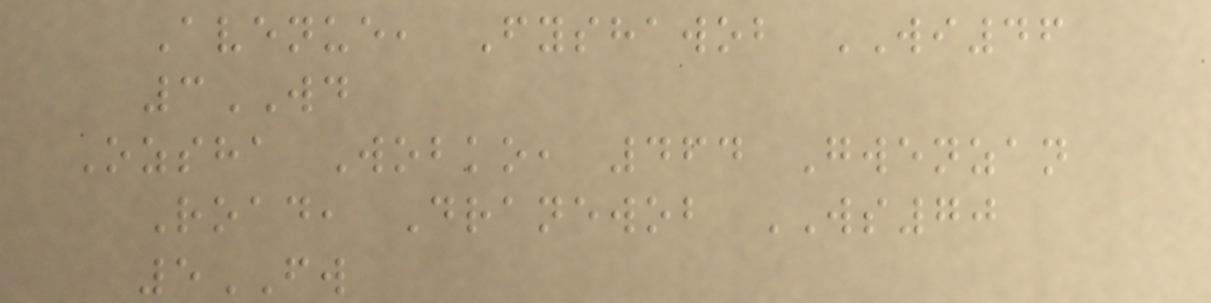Avenue, Fyshawob WI46
3WD
Ozsha Wobko, 464 Gwenzan
Road, Dranewob WS70
5FW
